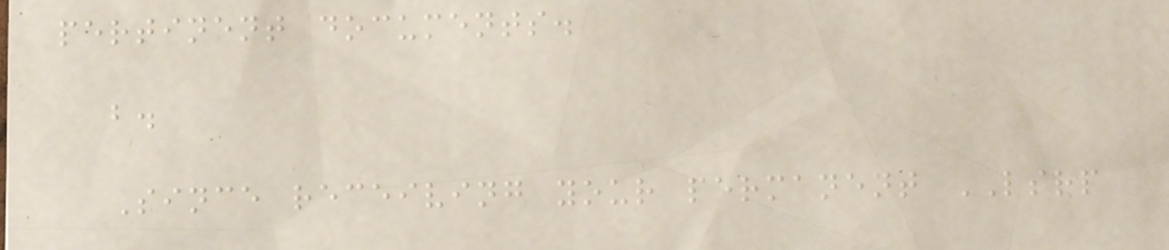pertinent documents.
b.
Since receiving your permanent LSRP
